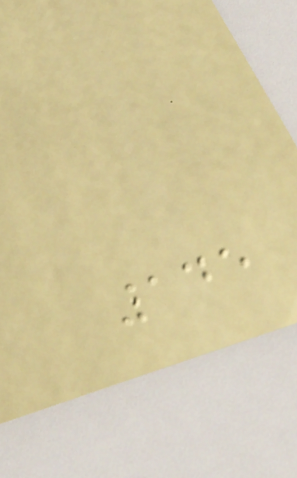145
